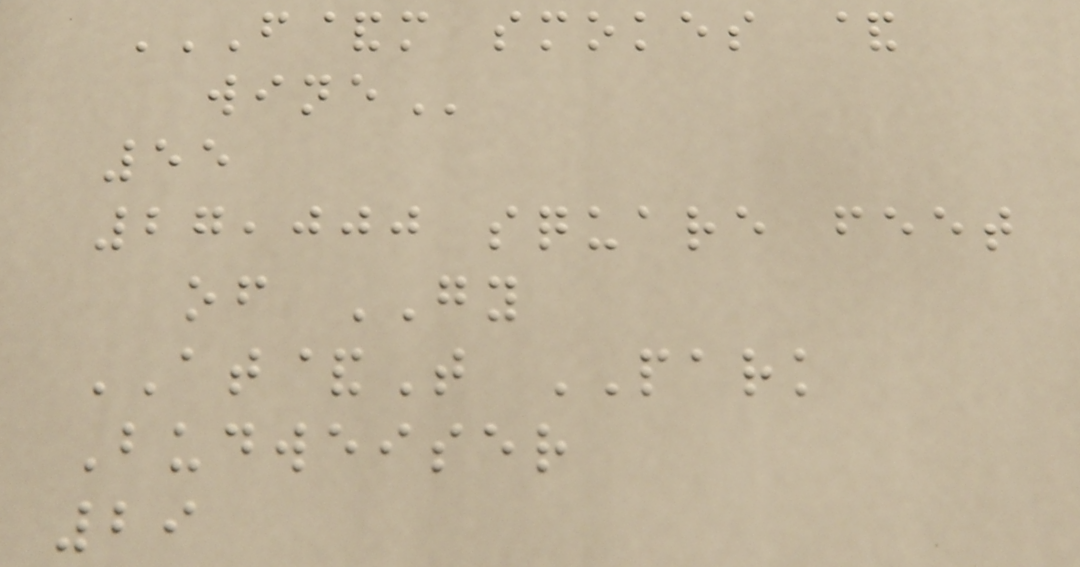F&M SMOKES &
WINE
55
27,000 square feet
of GY
AT&T PARK
Budweiser
29
